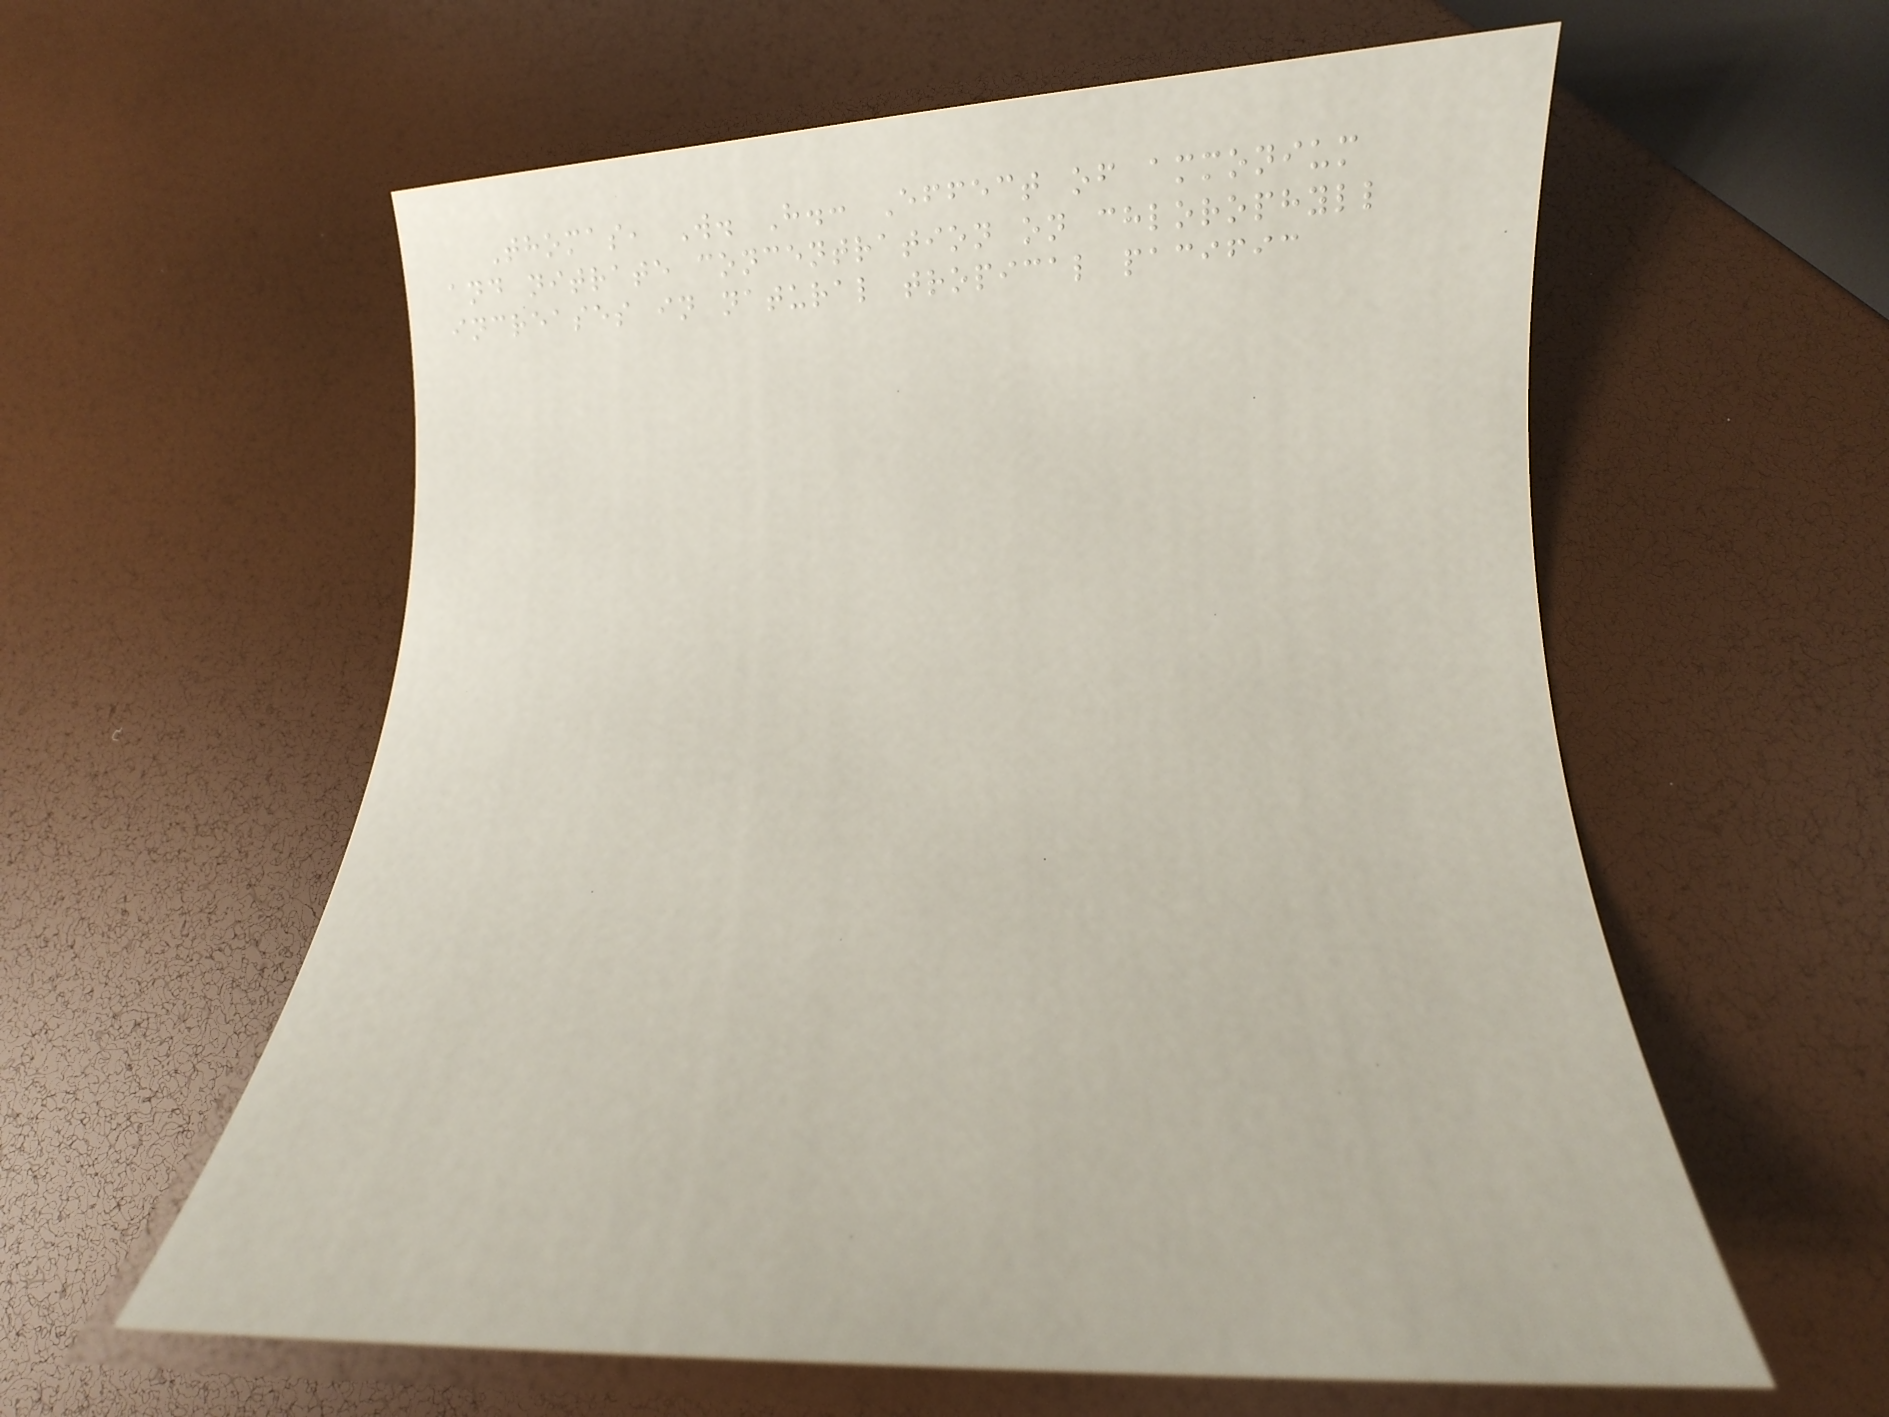Thomas, W. H.: Effect of ammonium
and nitrate concentration on chlorophyll
increases in natural tropical pacific
